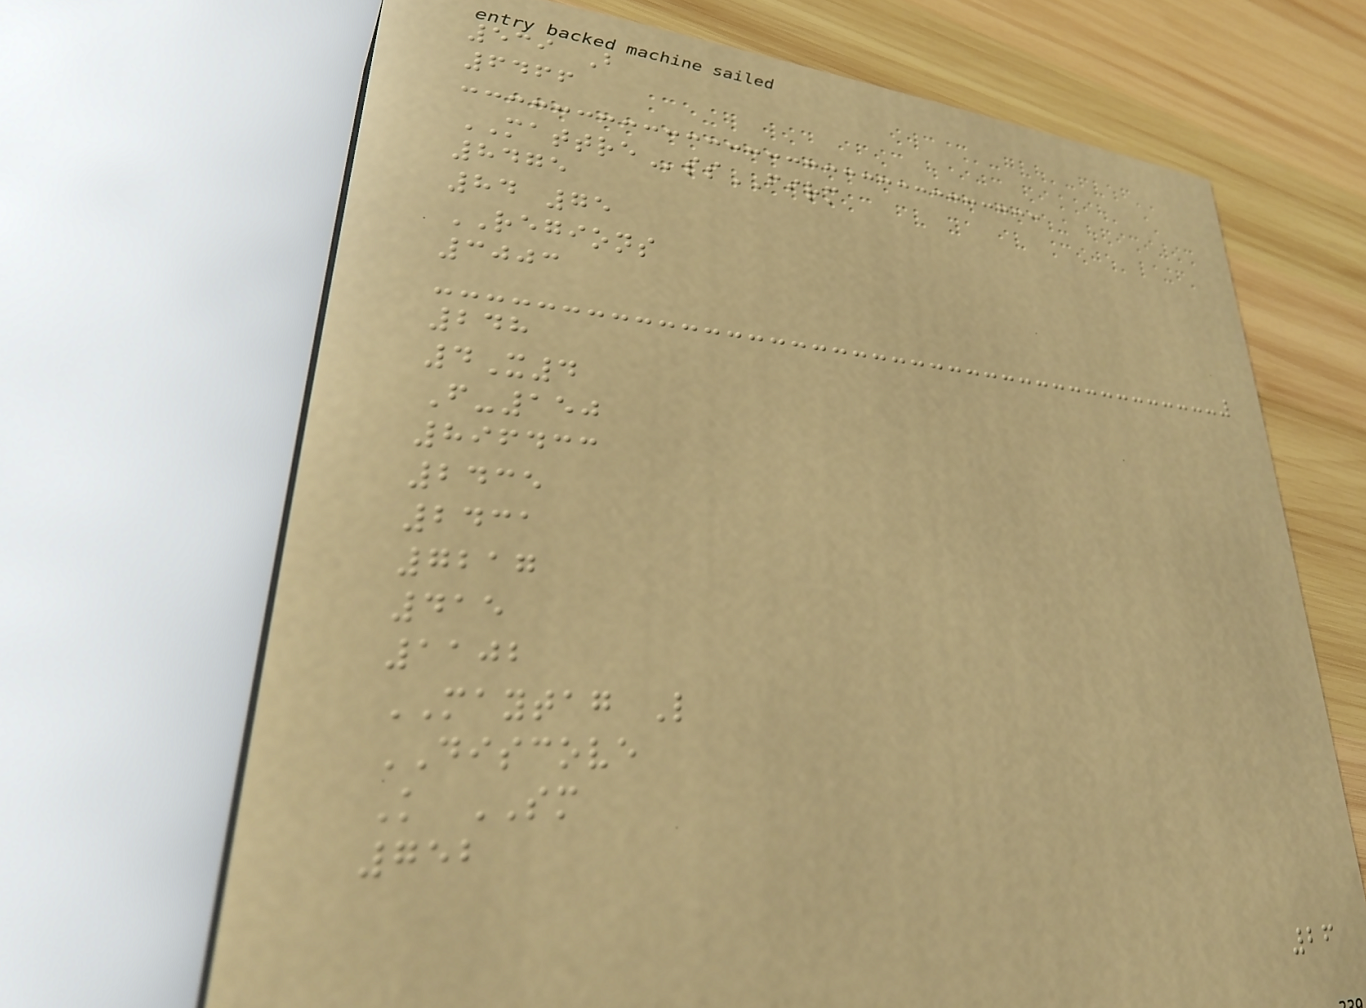539 B
6466
MATTREssFIRM
8475
84 75
REGIONS
3003
248
4X4
F-150
896433
2435
2431
7217
415
1102
MAYTAG L
DISCOVE
K SM
752
26
